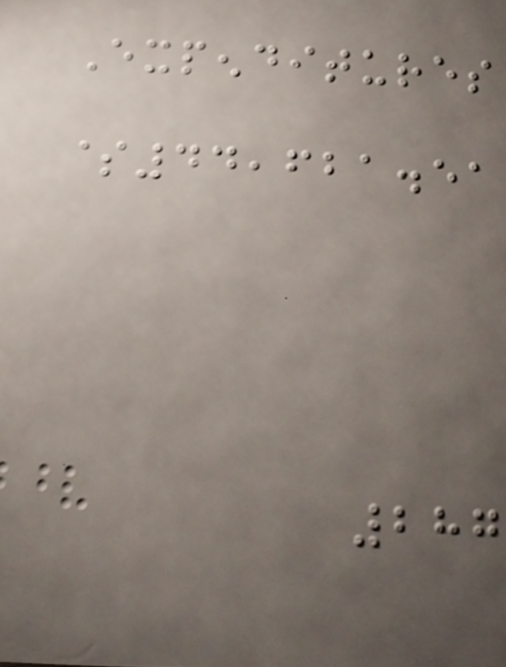Expenditures
$44,621.51
287
